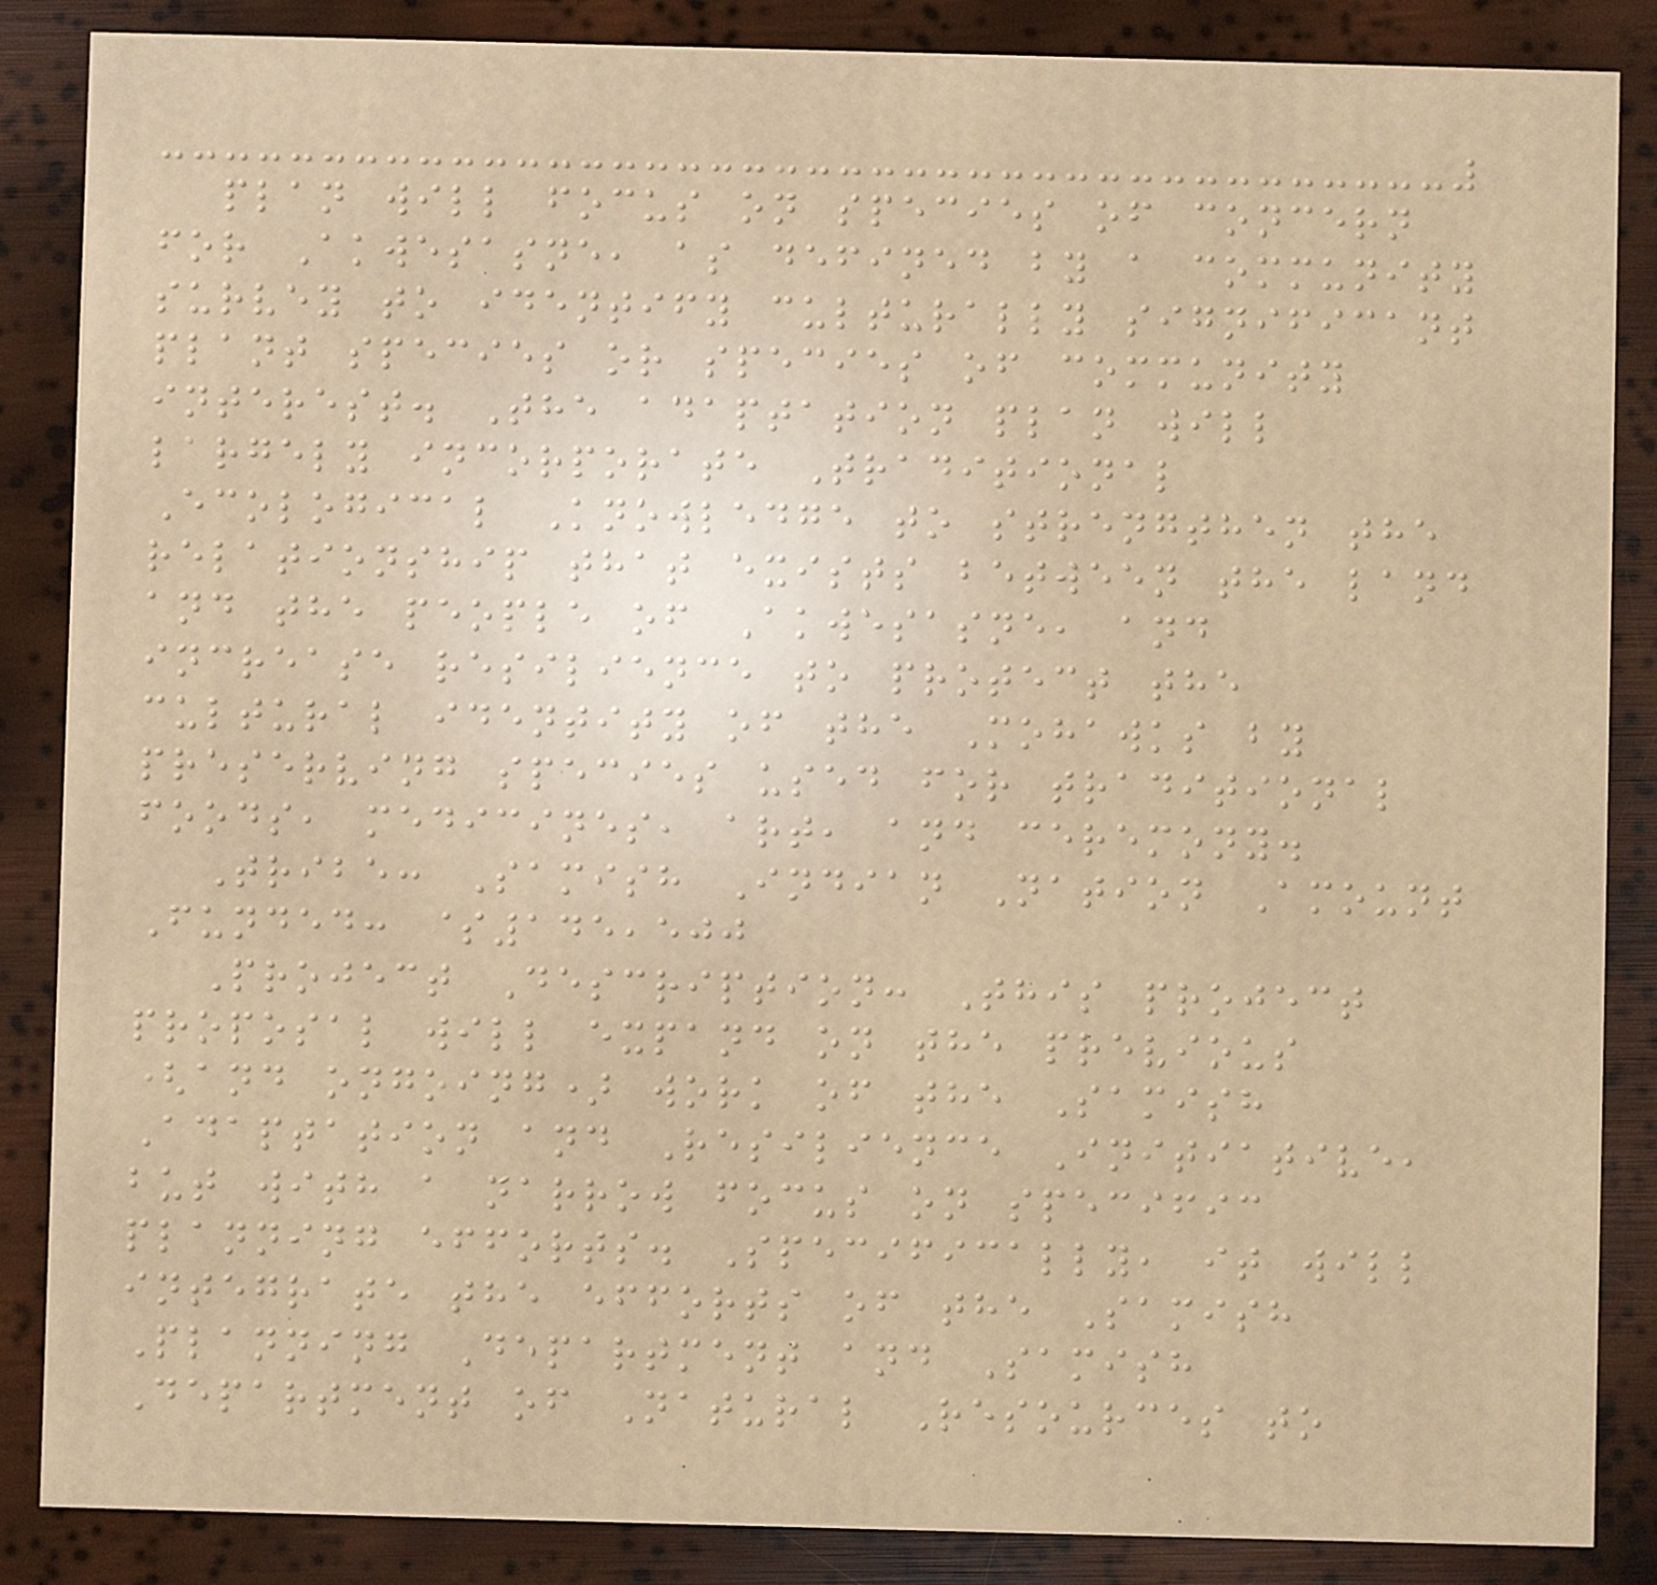plan will focus on species of concern
for Akwesasne, as defined by a community
survey to identify culturally significant
plant species or species of community
interest. The adaptation plan will
largely incorporate Traditional
Ecological Knowledge to strengthen the
relationship that exists between the land
and the people of Akwesasne, and
increase resilience to protect the
cultural identity of the Mohawks by
preserving species used for traditional
foods, medicines, art, and ceremony.
Tribe: Samish Indian Nation Amount
Funded: $145,500
Project Description: This project
proposal will expand on the previous
(and ongoing) work of the Samish
Adaptation and Resilience Initiative,
but with a narrow focus on specific
planning efforts. Specifically, it will
integrate the efforts of the Samish
Planning Department and Samish
Department of Natural Resources to
